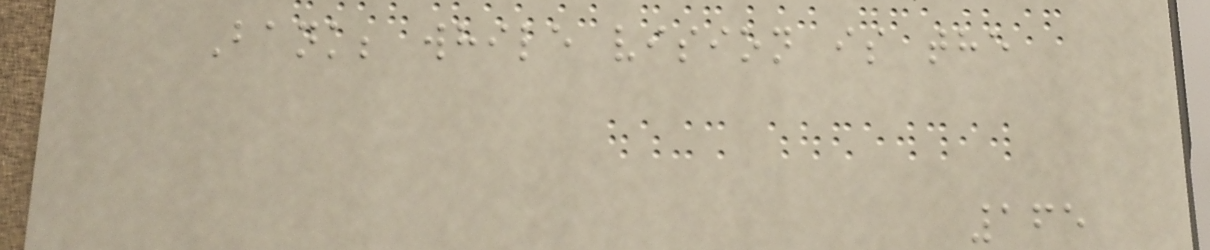Bank; while vision is the
165
